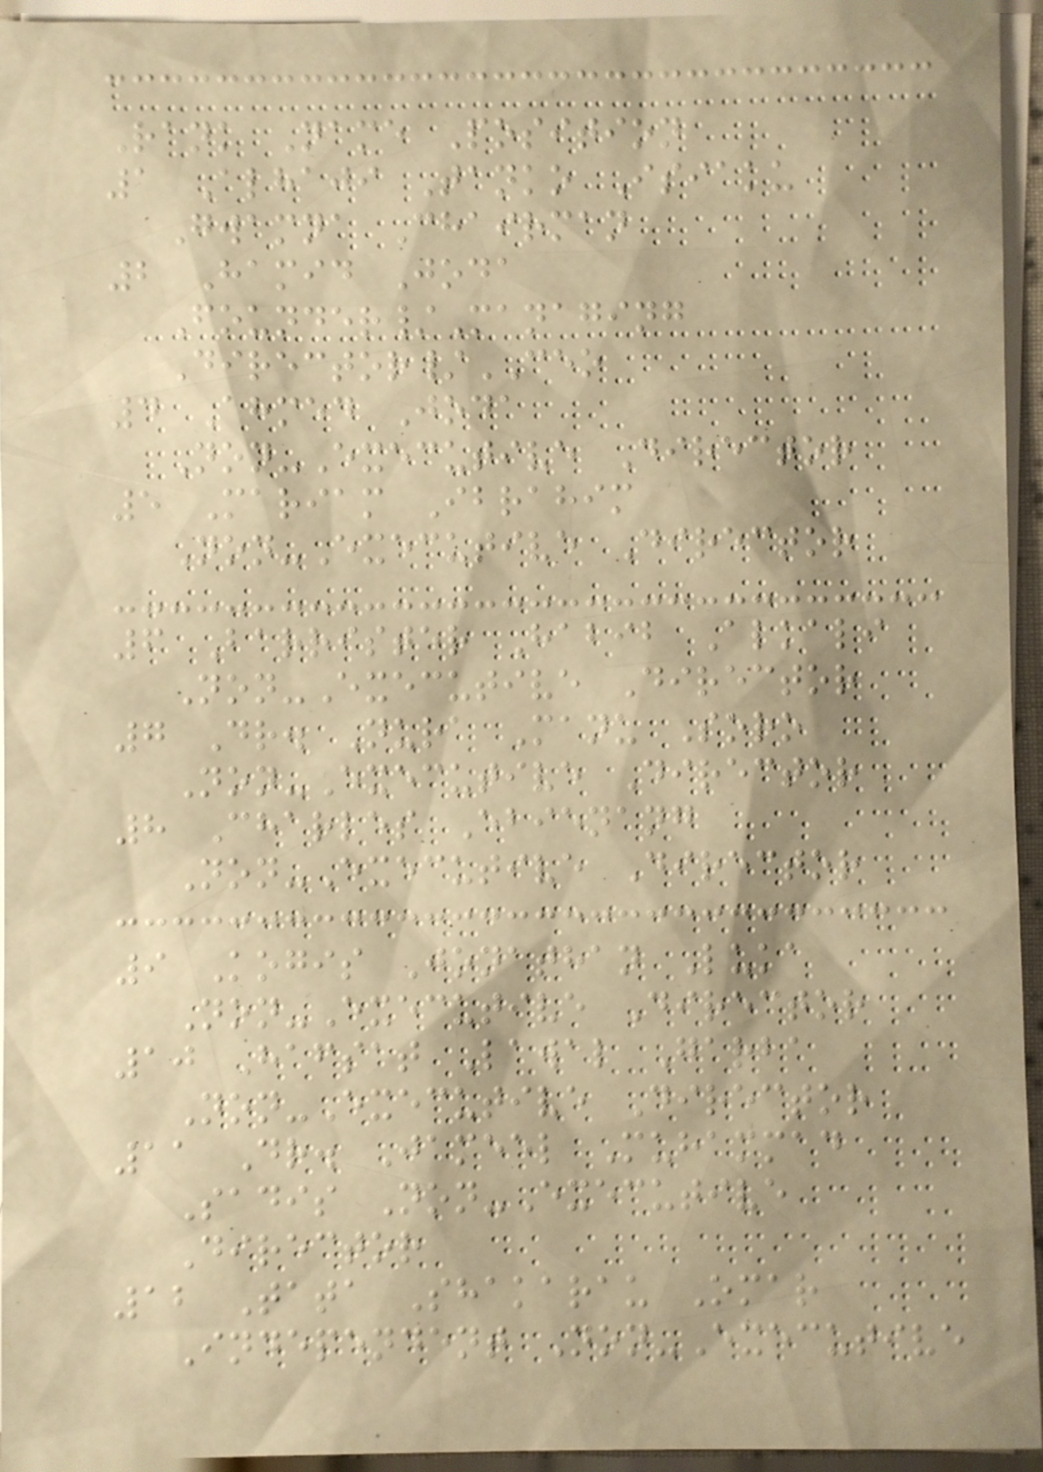Rank Name Position
1 Alhaji Tanko Isiaku
Gwamna Chairman
2 Hamid Joda
Founder/Managing
Director/CEO
4 Ahmed Joda
Non-Executive Director
5 Mariam Ibrahim
Non-Executive Director
6 Barrister Habib Alkali
Non-Executive Director
7 Dr. Nura Manu Soro
Non-Executive Director
8 Charles Ebienang
Non-Executive Director
9 Kogis Jonathan Luka
Non-Executive Director
10 Hafsat Lawal Garba
Non-Executive Director
11 Dr. Jameel Muhammad
Sadis Non-Executive
Director
12 Tata Shakarau Omar
Independent Non-Executive
